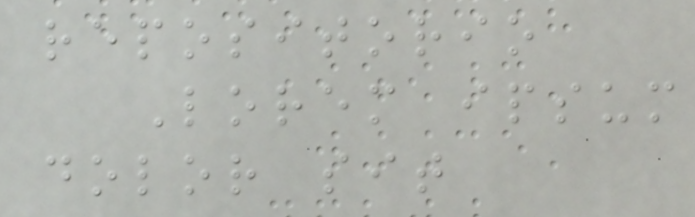repositorio
Lorem ipsum
dolor sit
